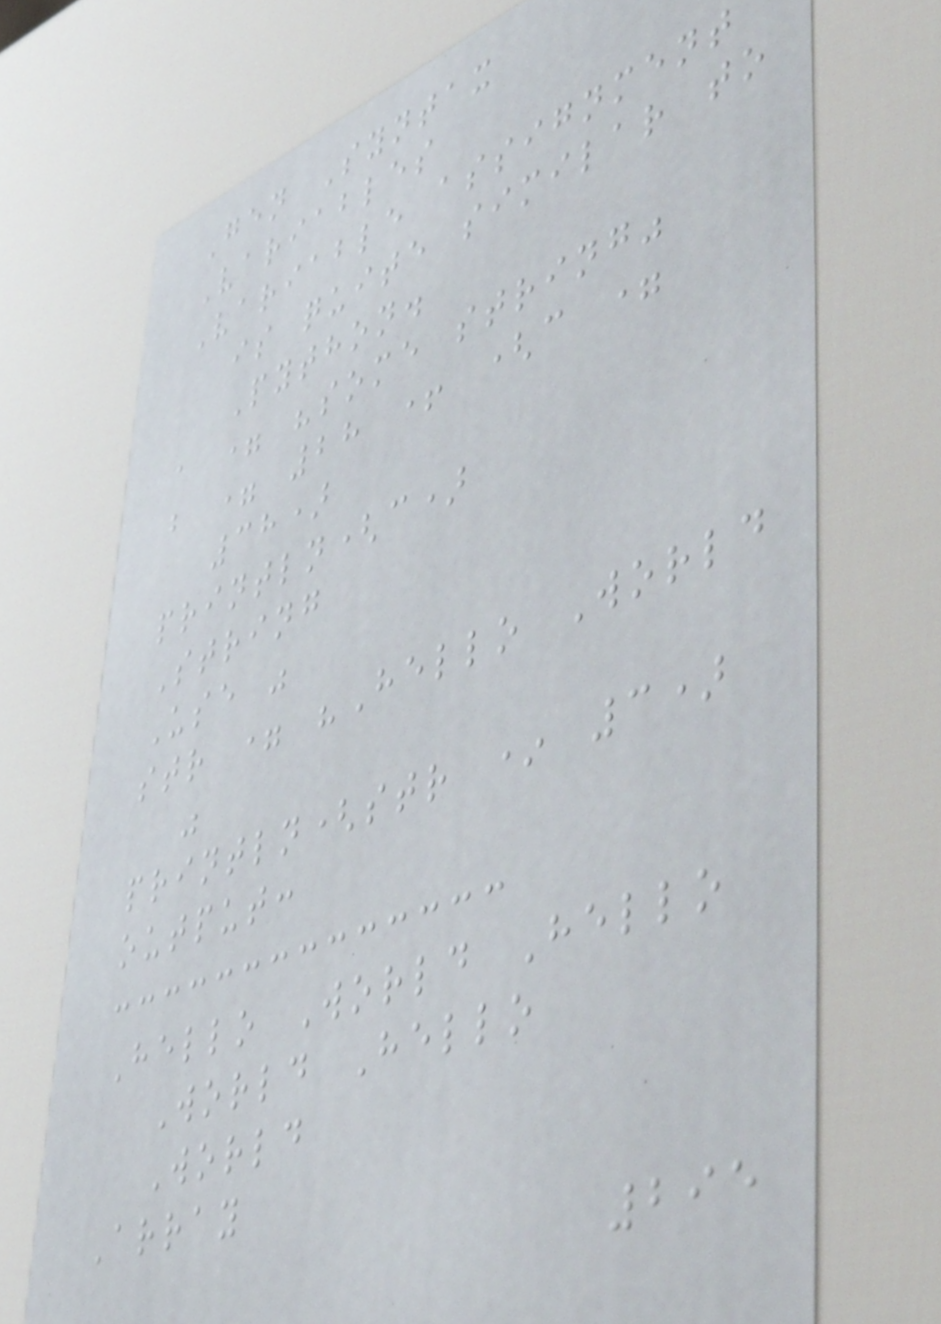Gen Syntax
Variables
Variable assignment
is quite similar to
Python.
a = "some string"
b = 28 + (c =
38)
println(c)
String
Use "
str = "Hello World
"
println(str * 3)
output:
Hello World Hello
World Hello
World
Array
295
